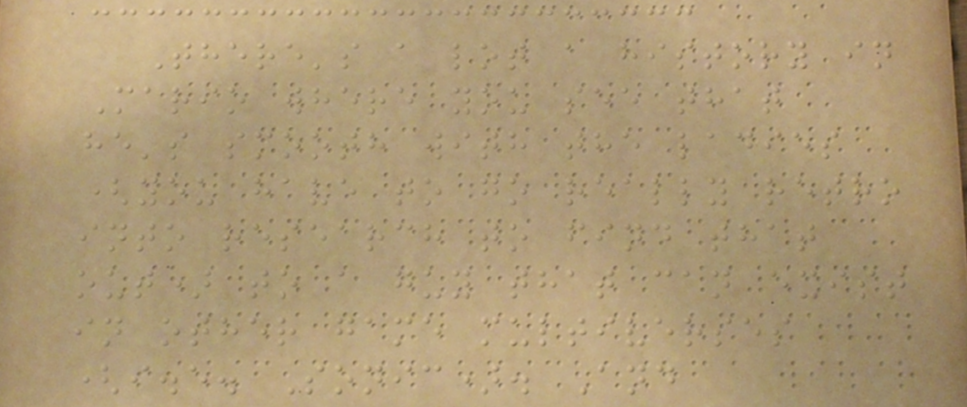There's a lot a history in
Mario where you see that
he's smooth with the ladies
(you have to go really retro
into research to find that
out) to a guy that can exist
in other game multiverses
(i.e. Sonic). And
